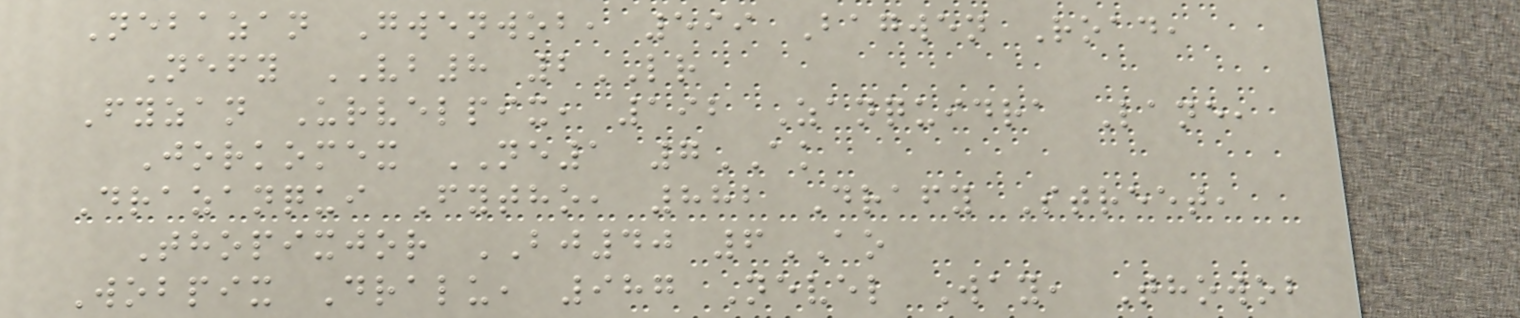Nebazan Gwenwob, 599 Bagwen Road,
Nefy VB8 2LR
Fyzan Urvelpix, 192 Zanquidra Lane,
Jorkomex NE1 7AK
Drazanqui Fytho, 882 Drafy Street,
Thopixjor BJ40 6AO
Wobpix Dralu, 987 Nevel Way, Thowob
